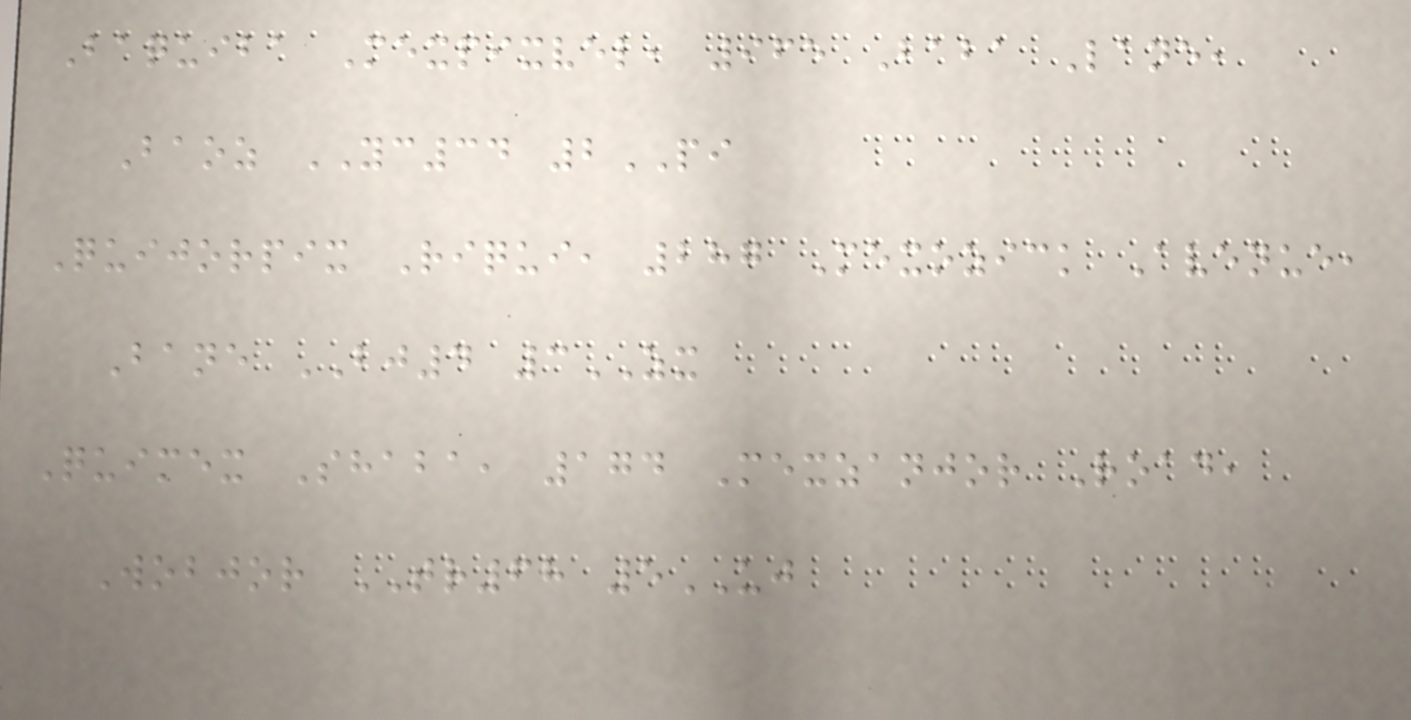Baquiba Mexpixvel, 965 Baba Lane,
Baoz YC34 2PI
Quijorpix Riqui, 287 Mexozick Avenue,
Bane BJ4 3ZX
Quimex Shaba, 174 Mexzanjor Road,
Wobjor TR68 5UJ
